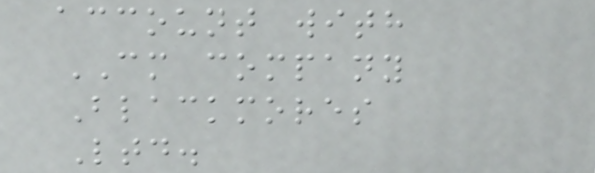account with
CM company
Blackmores
Ltd.
